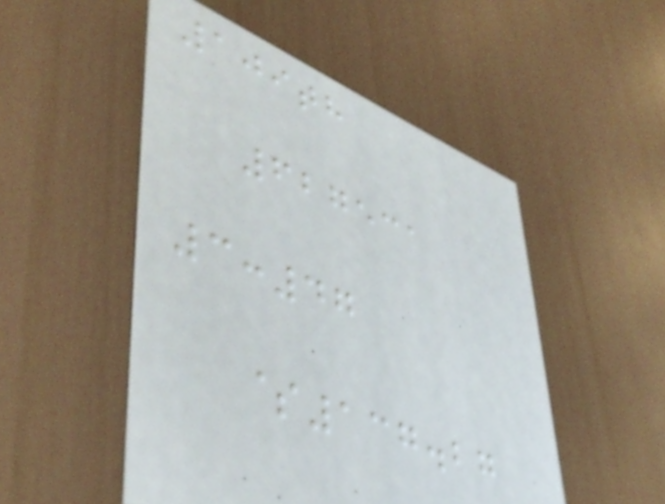109th
627531
3:47
$137.27
